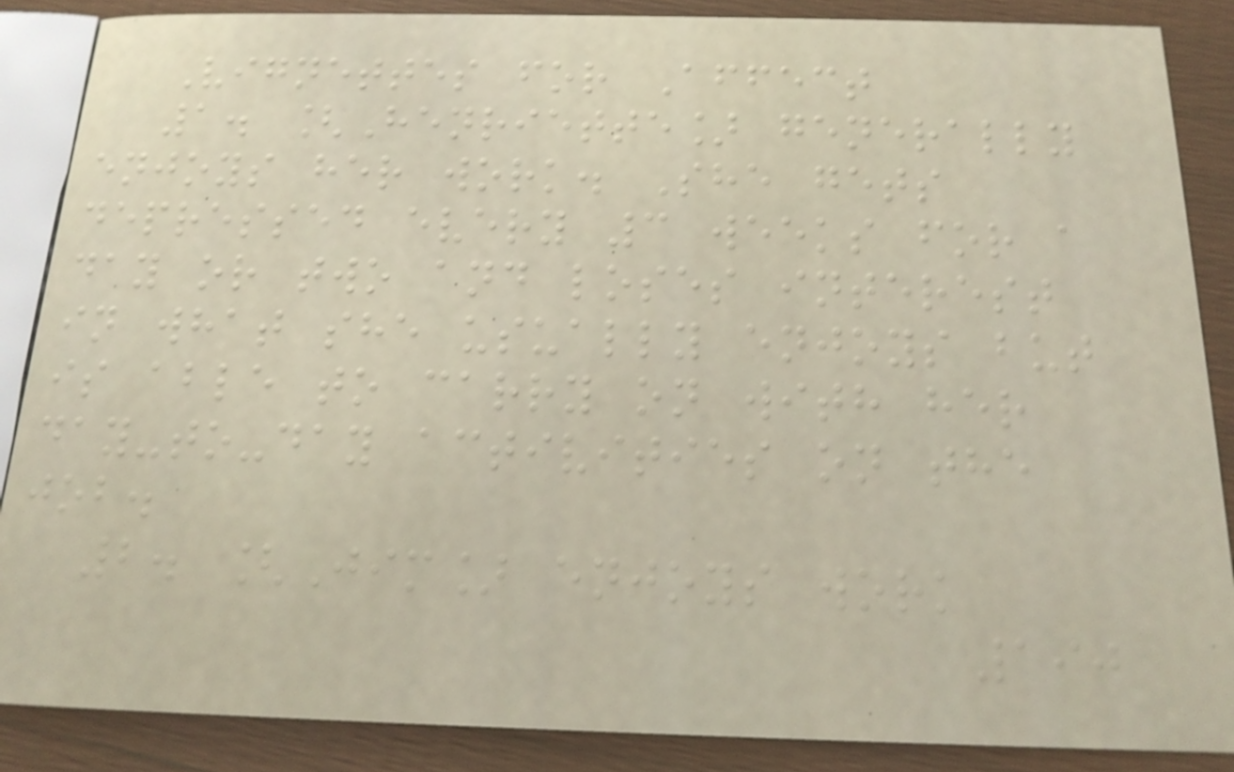Vignettes for Affect
1. [Henriette] generally
enjoys her work. She gets
depressed every 3 weeks for a
day or two and loses interest
in what she usually enjoys but
is able to carry on with her
day-to-day activities on the
job.
2. [Jim] enjoys work
190
